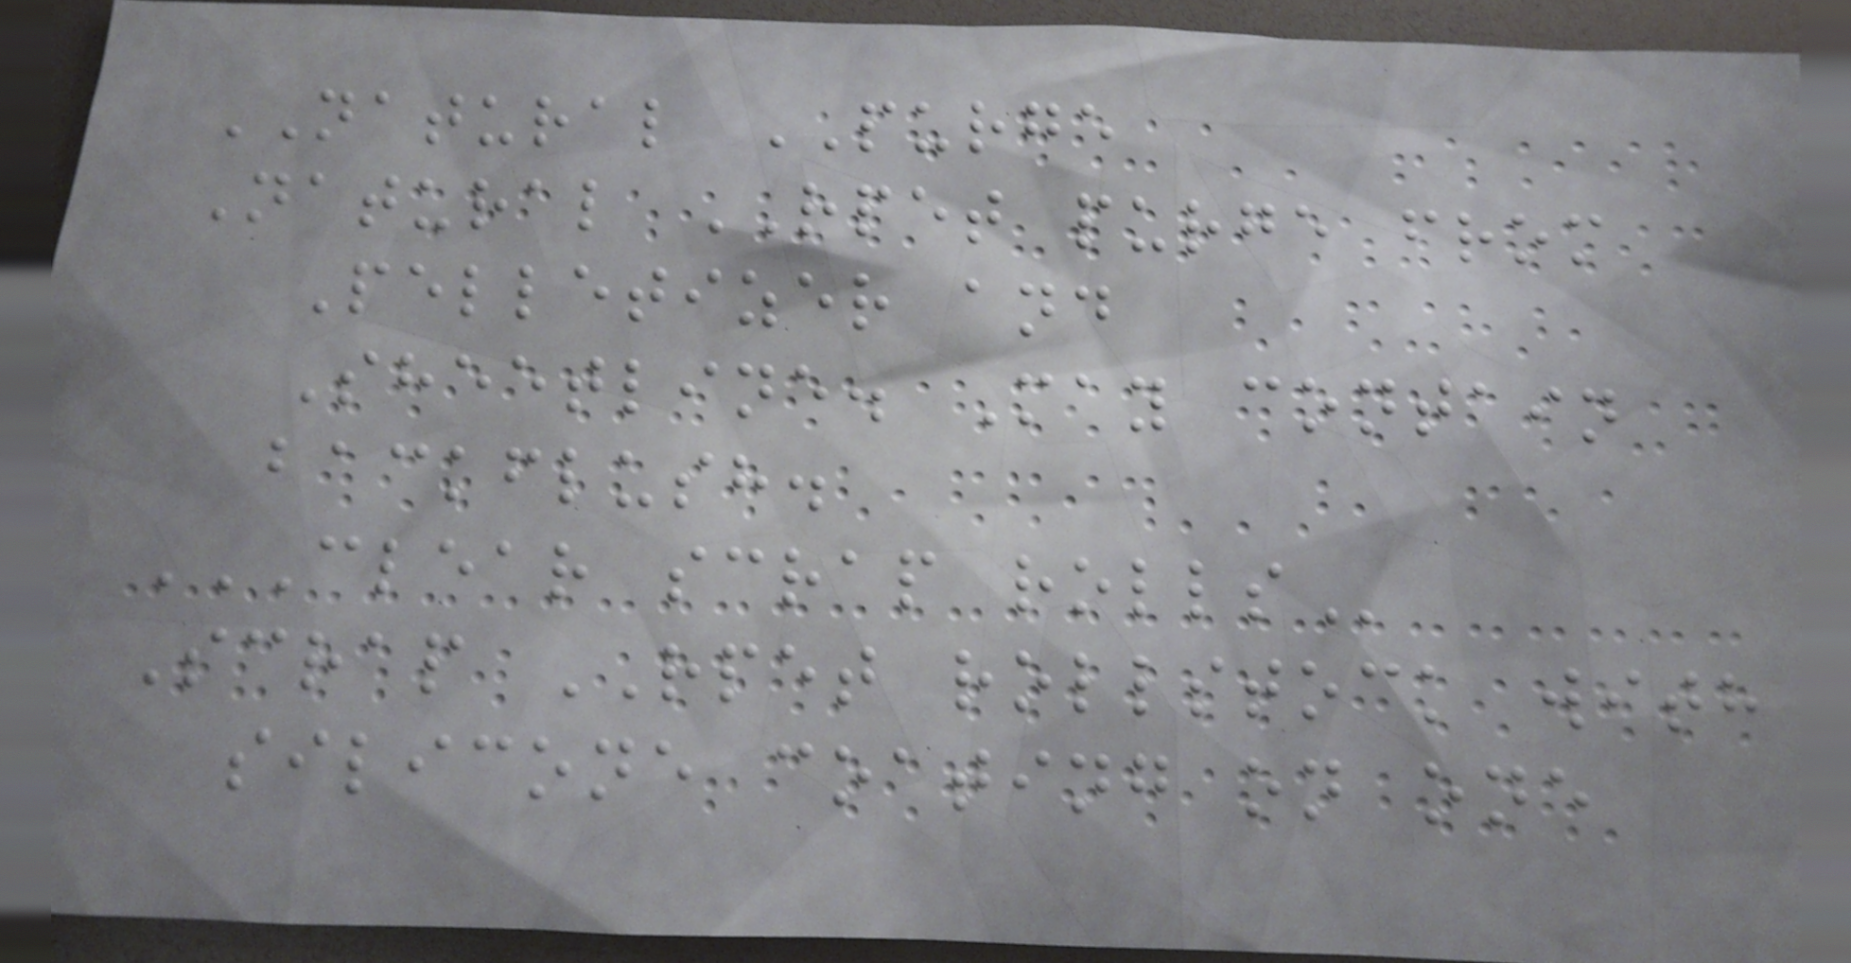NATURAL PURGE
Natural RPET purge from
Pelletizer and
Sheetline. May contain
backflush.
CLEAR SCRAP ROLLS
Scrap RPET rollstock with
silicone coating on one
